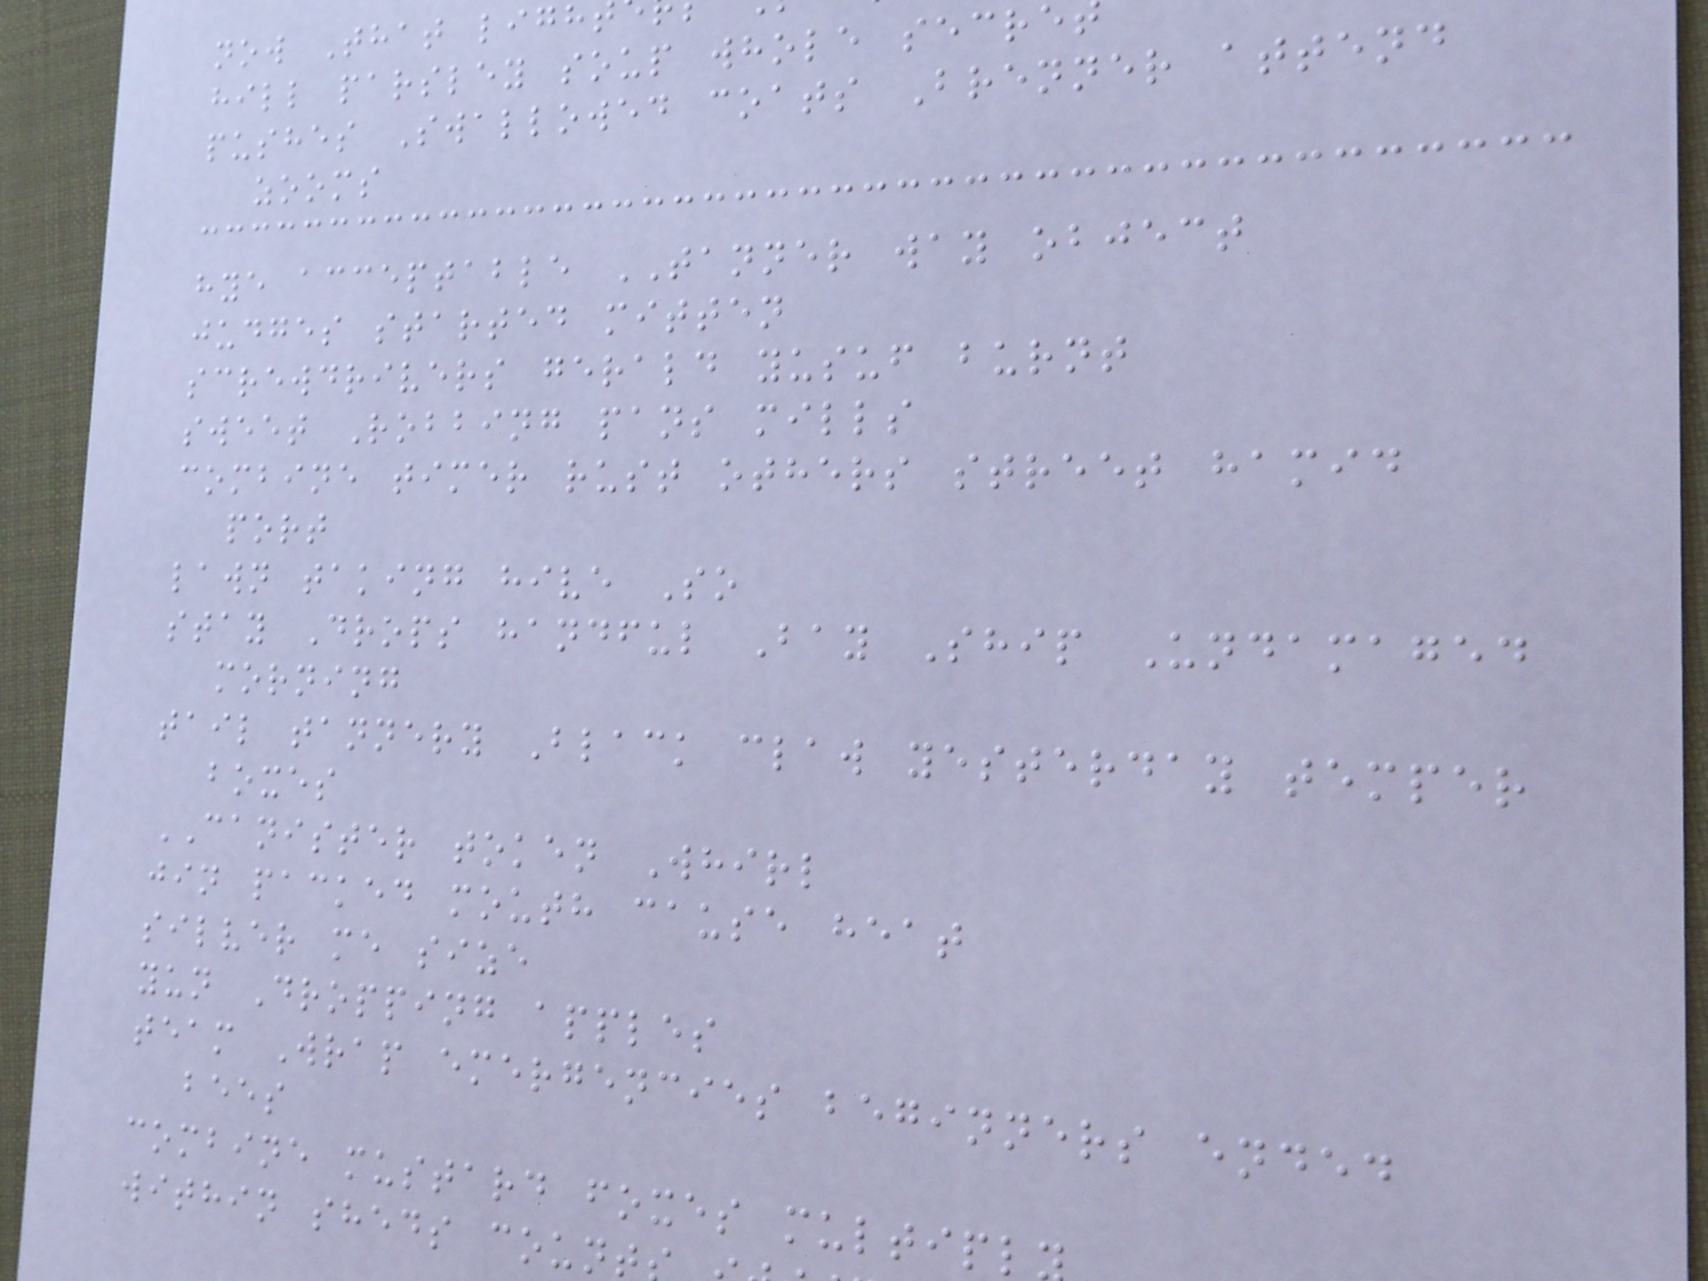now That ligh
hill parsley soup whole secre
pushes Swallowed coats Brenner attend
zooms
hye acceptable TANNER way object
judges started mitten
screwdrivers gerald yusuf burnt
sweet Robbing pans mills
combine timer rust others street hamid
port
lawn taking hive So
stay Drops handful Bay Ship Undamaged
morning
tail tannery Black claw yesterday temper
boxes
CANISTER token Whirl
jin packed mouth cause heat
silver me size
yun Dropping apples
team Wrap emergencies beginners ended
bees
combine mustard foxes multipl
within sheds count
